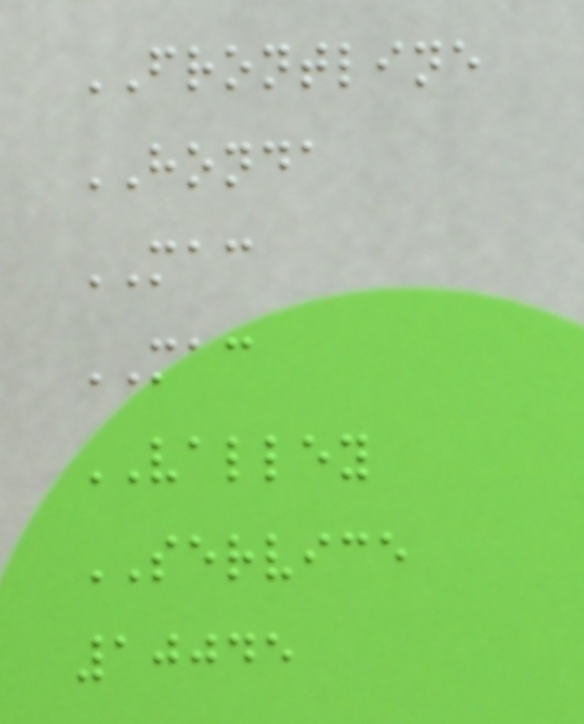FRONTLINE
HONDA
MAC
MAC
VALLEY
SERVICE
10045
